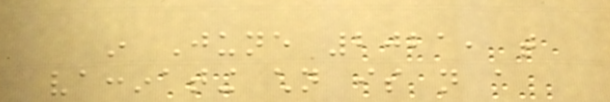in June 2021, that
vaccinating children is not a
